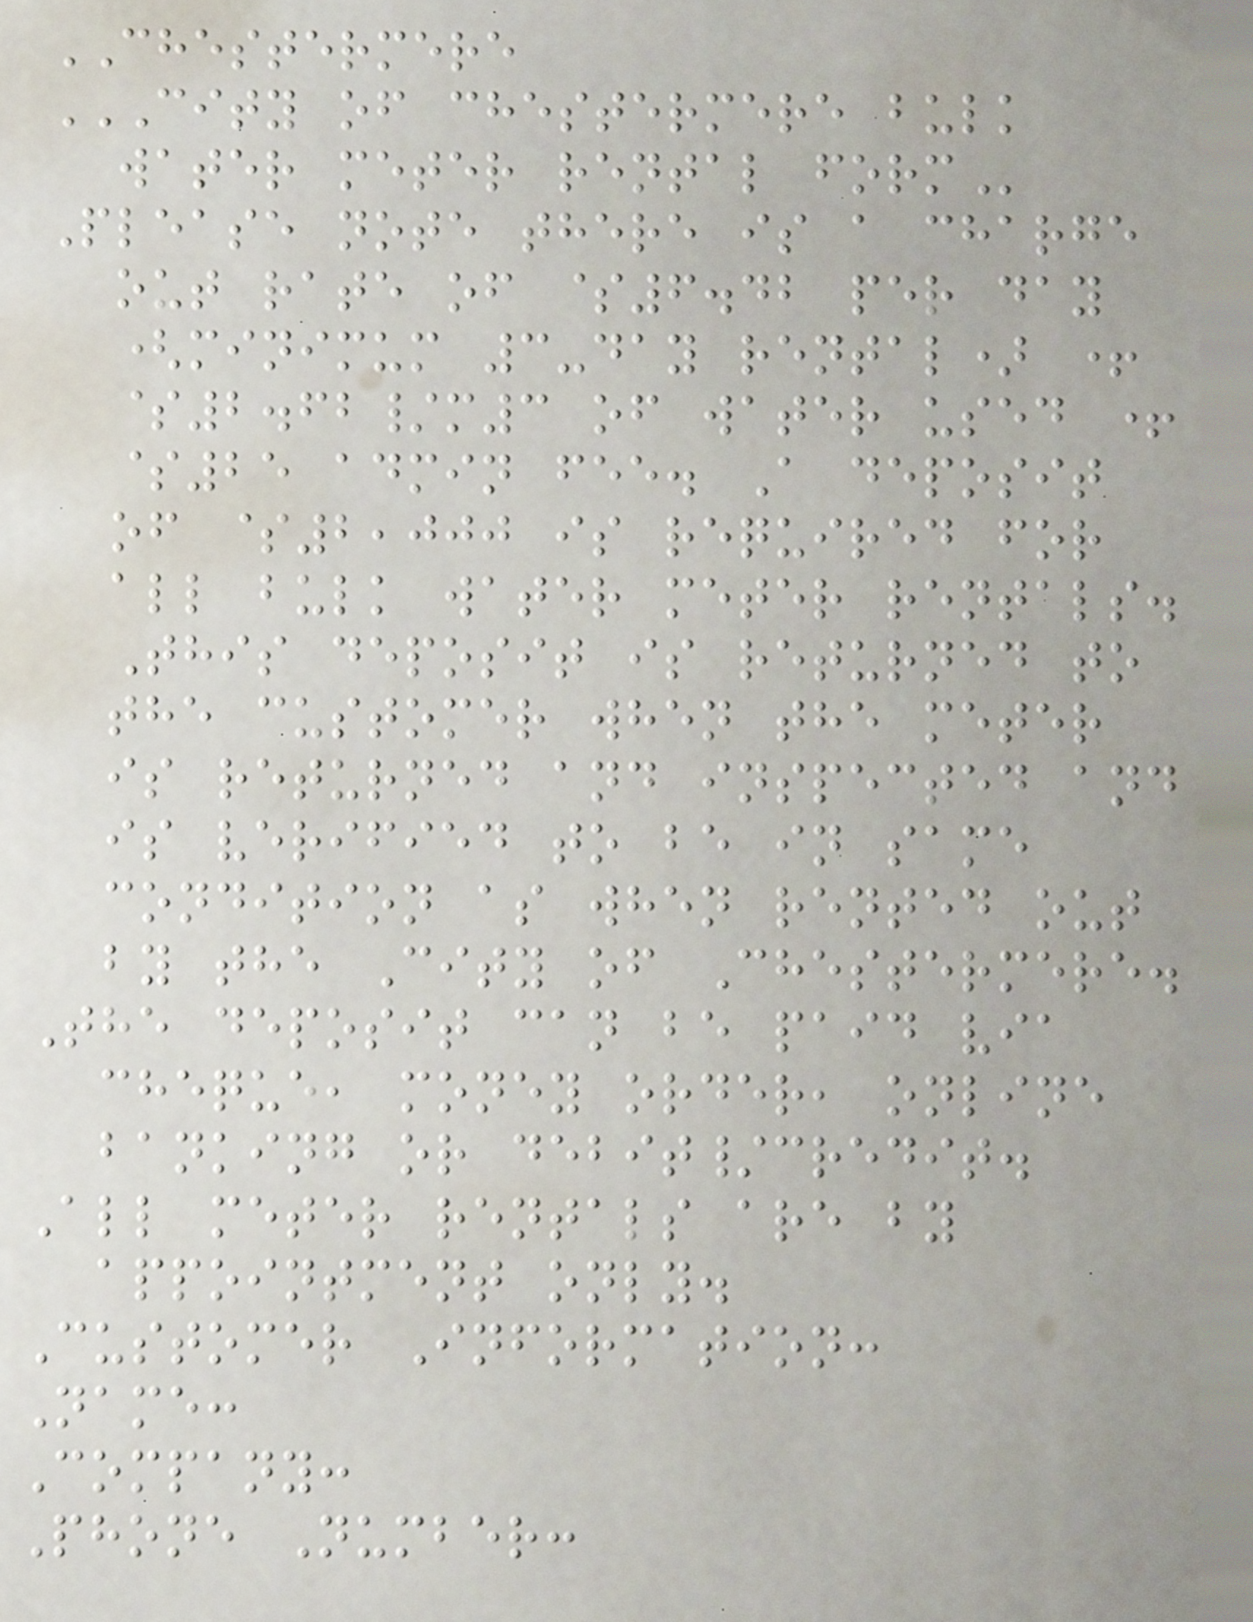CHESTERMERE
CITY OF CHESTERMERE BULK
WATER METER RENTAL FORM
Please note there is a charge
out rate of $6.42 per day
(minimum 3-day rental) +
$2.62/m3 of water used +
$25 admin fee. A deposit
of $2,000 is required for
all bulk water meter rentals.
This deposit is returned to
the customer when the meter
is returned and inspected and
is verified to be in same
condition as when rented out
by the City of Chestermere.
The deposit can be paid via
cheque, money order, online
banking or debit/credit.
All meter rentals are by
appointment only.
Customer Information:
Name:
Company:
Phone Number:
